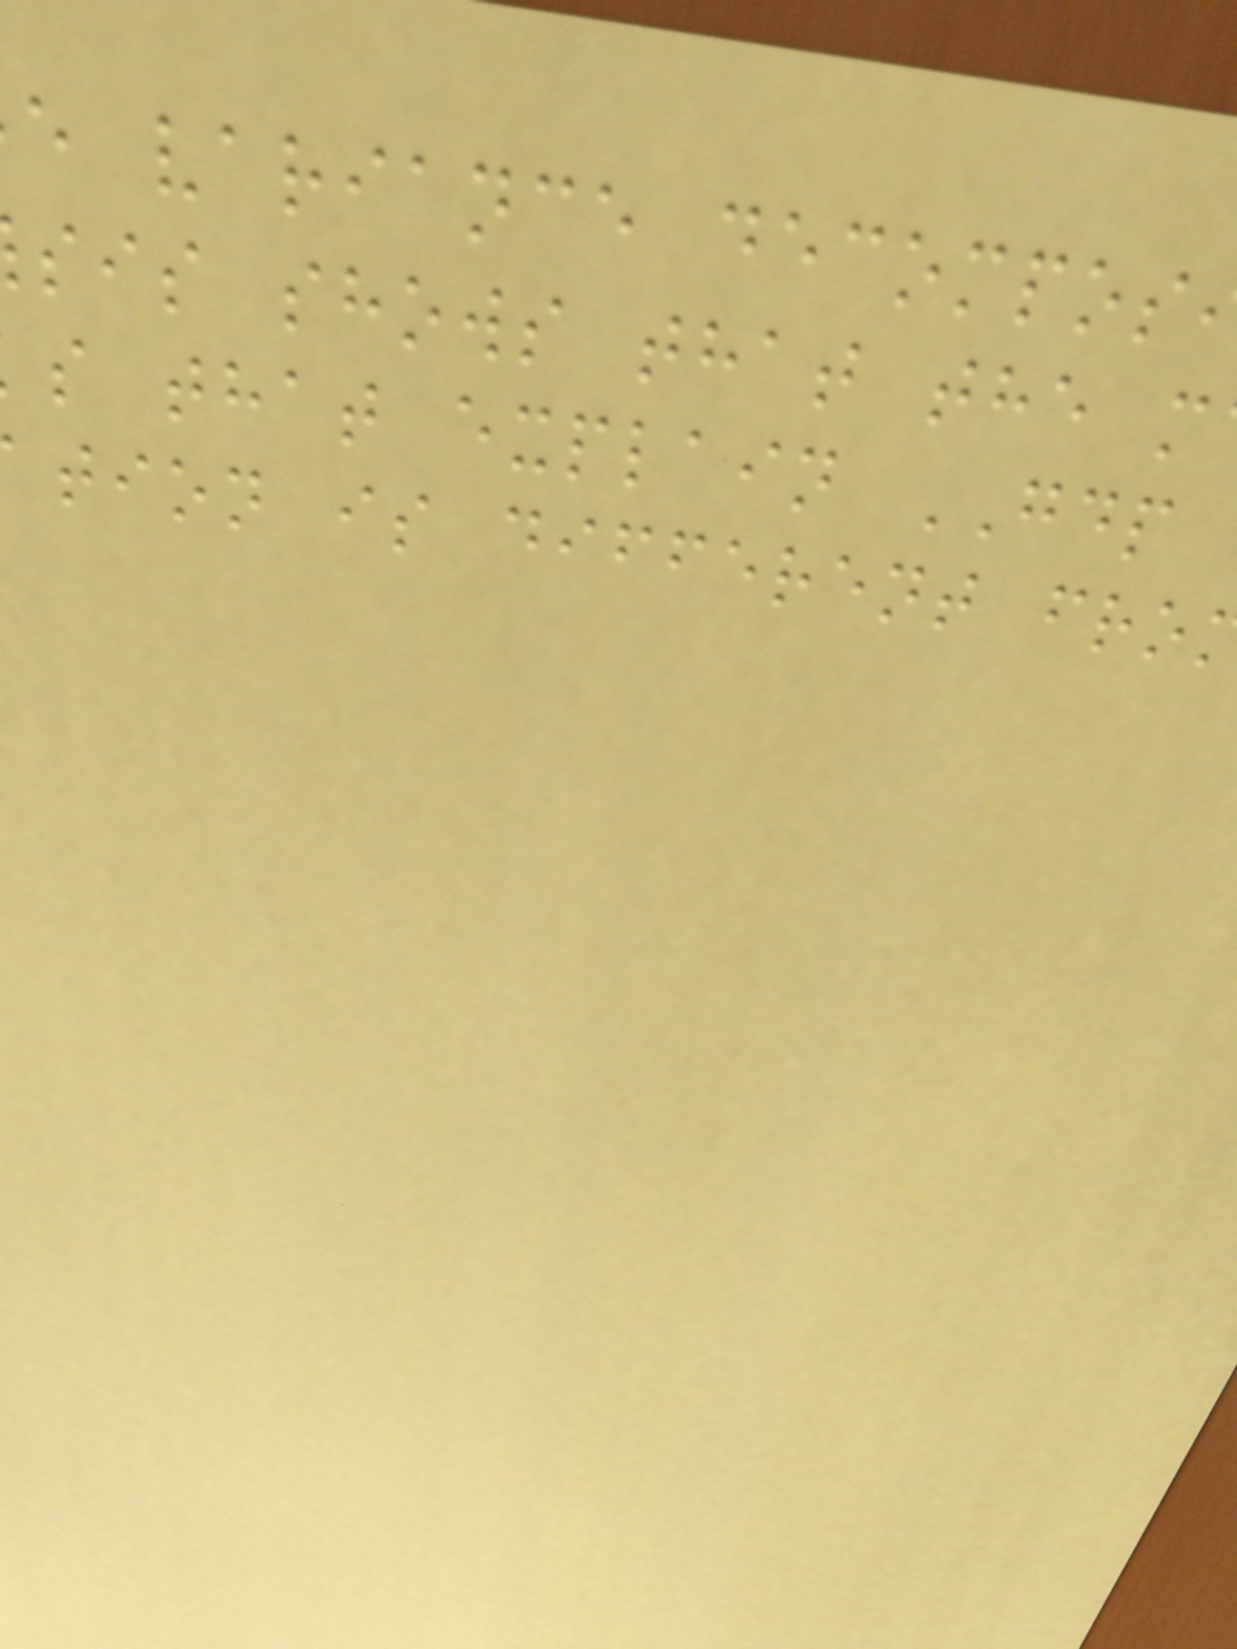e variance decompos
sis shows that the m
s that explain GDP
tion is different fro
